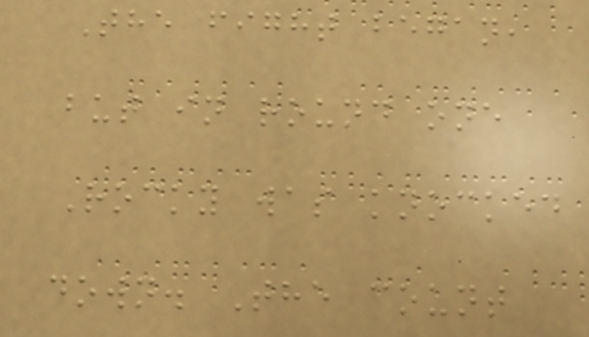The fight began,
but in round one
Rocky was knocked
down. The count
